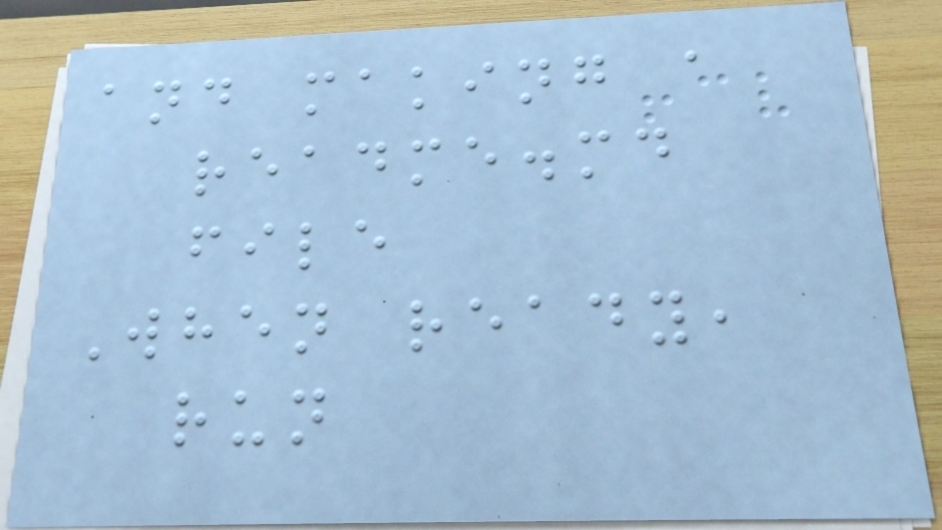and making a
readme.md
file
When ready,
run
